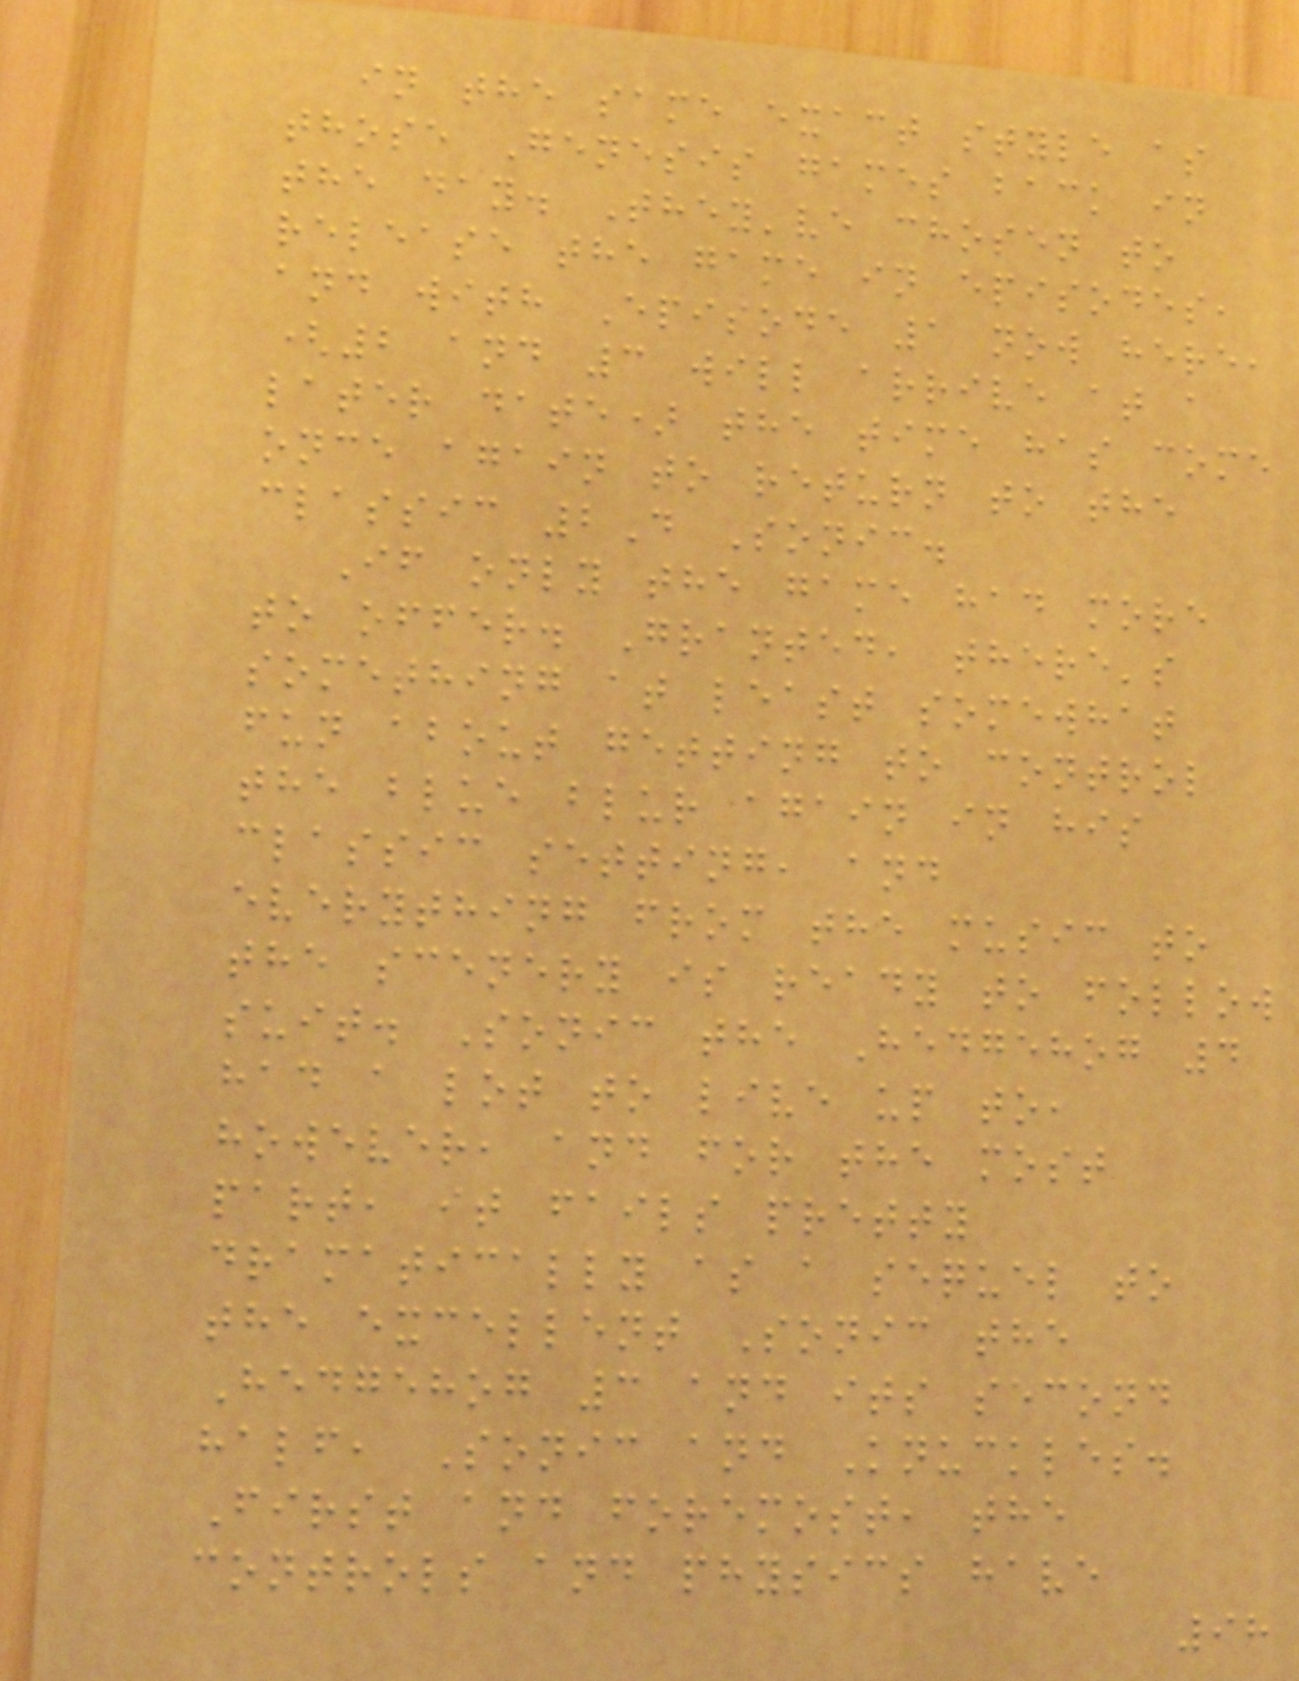in the same exact style as
those Genesis games back in
the day. They've chosen to
release the game in episodes,
and with Episode 1 now here,
(2 and 3 will arrive at a
later date) the time has come
once again to return to the
classic 2D Sonic.
If only the game had more
to offer. Granted, there's
something at least somewhat
fun about getting to control
the blue blur again in his
classic setting, and
everything from the music to
the scenery is ready to follow
suit. Sonic the Hedgehog 4
had a lot to live up to,
however, and for the most
part, it fails pretty
dramatically as a sequel to
the excellent Sonic the
Hedgehog 3 and its second
half, Sonic and Knuckles.
First and foremost, the
controls and physics have
98
